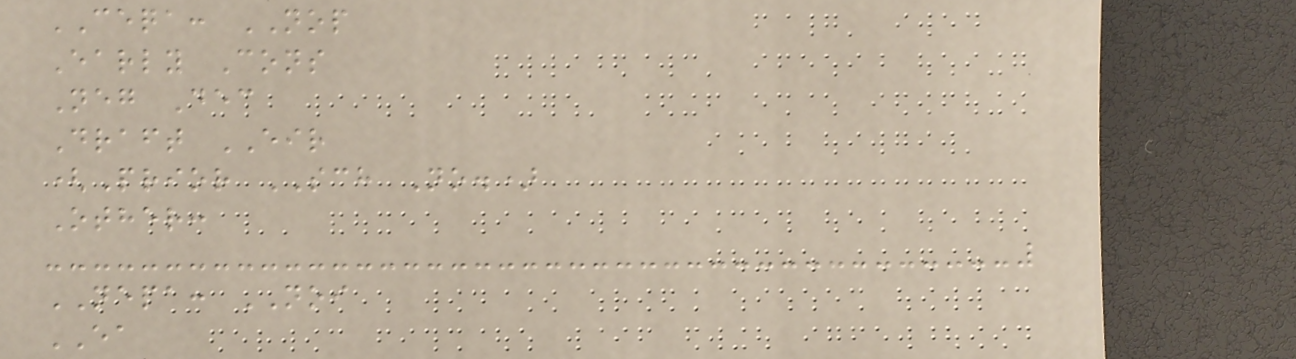CEQA: NOP
Early Cons
Neg Dec
Draft EIR
(Prior SCH No.)
Other:
NEPA: NOI
EA
